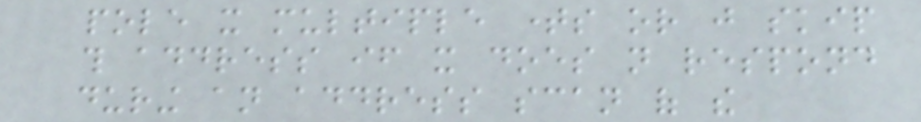pole it multiple times or just skip
this address if it does not respond
during an address scan of the
